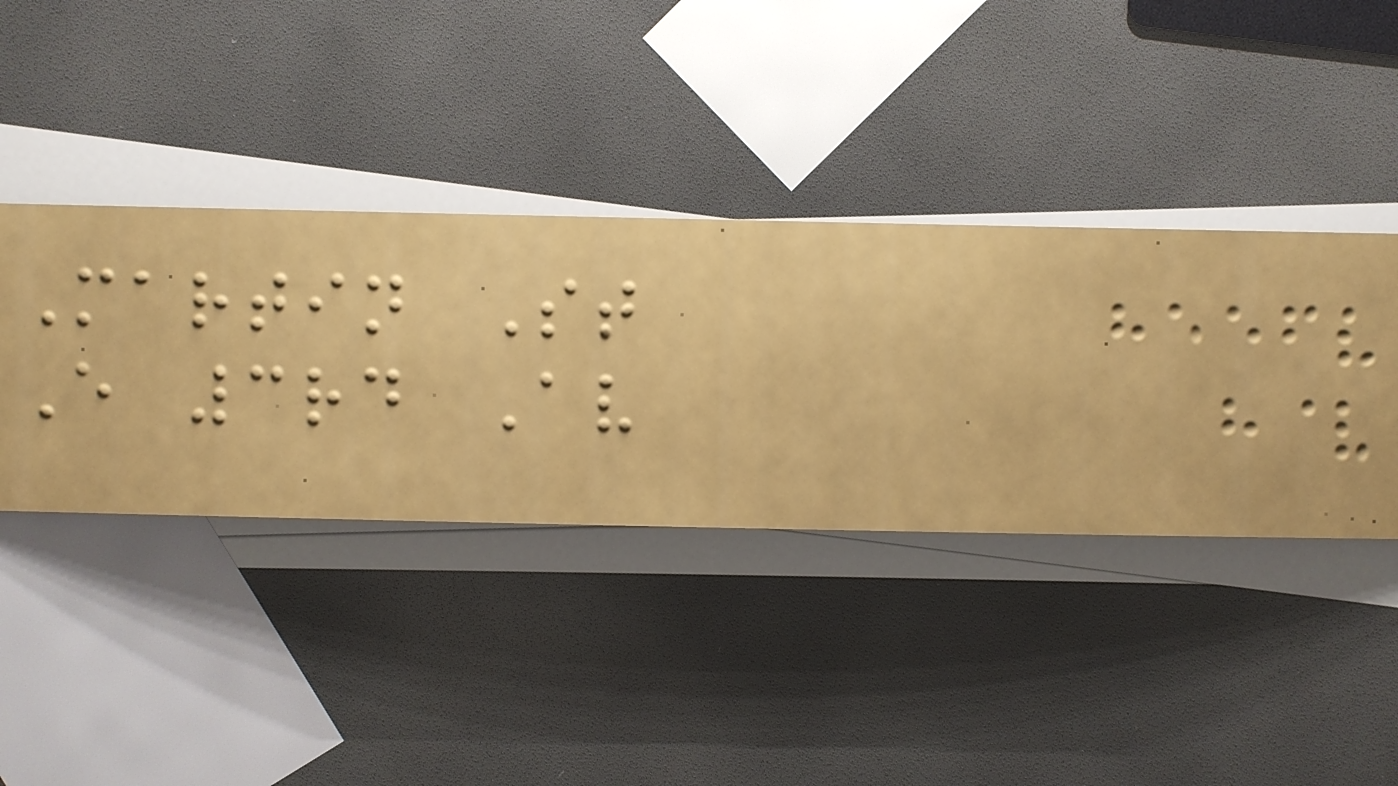Martin St
E 3rd Av
